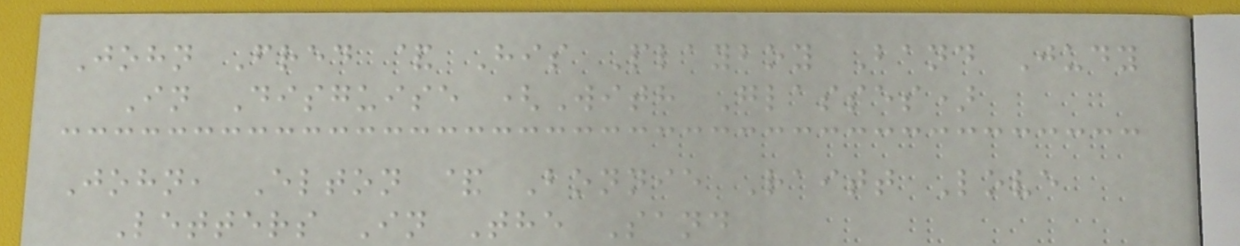John Fred & His Playboy Band Judy
In Disguise (With Glasses)
John, Elton & Bonnie Raitt Love
Letters In The Sand
